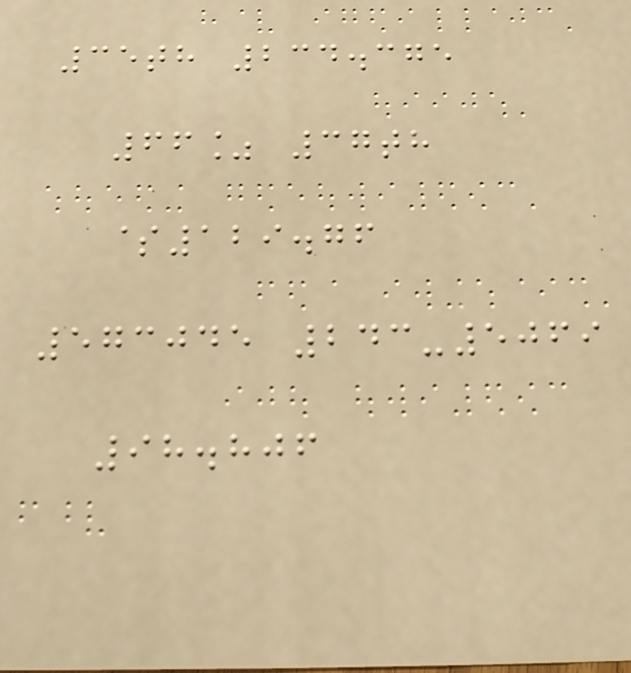35th 234.375
66% 37th
$129.76
573045 243-5069
98.806
